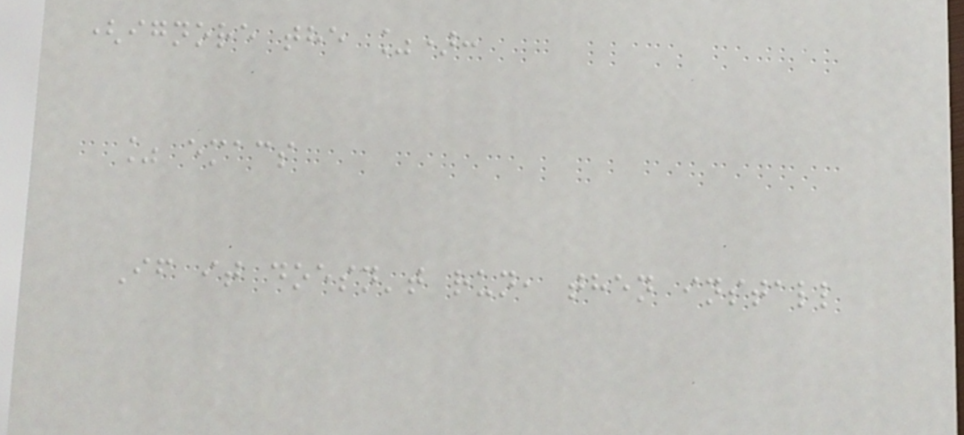(ignore the %):
% emacs
If it doesn't run, then install
